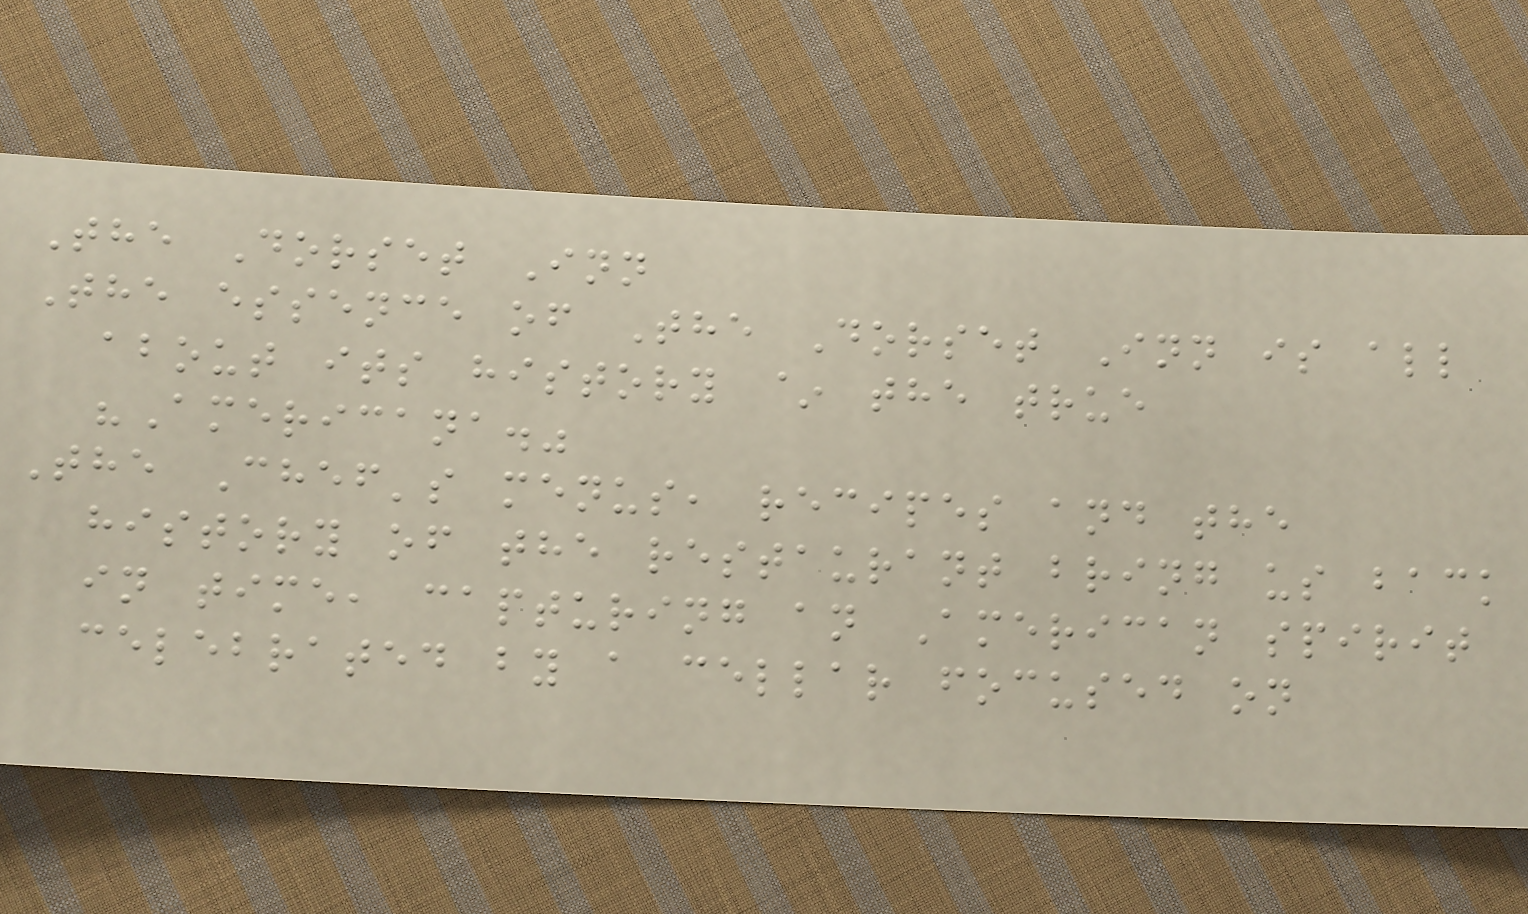The Dorset Inn
The essence of The Dorset Inn is all
about its history ~ the true
"Americana."
The Chef's menus, recipes and the
history of the restaurant bring us back
in time, capturing an American spirit
celebrated by a cellar focused on
